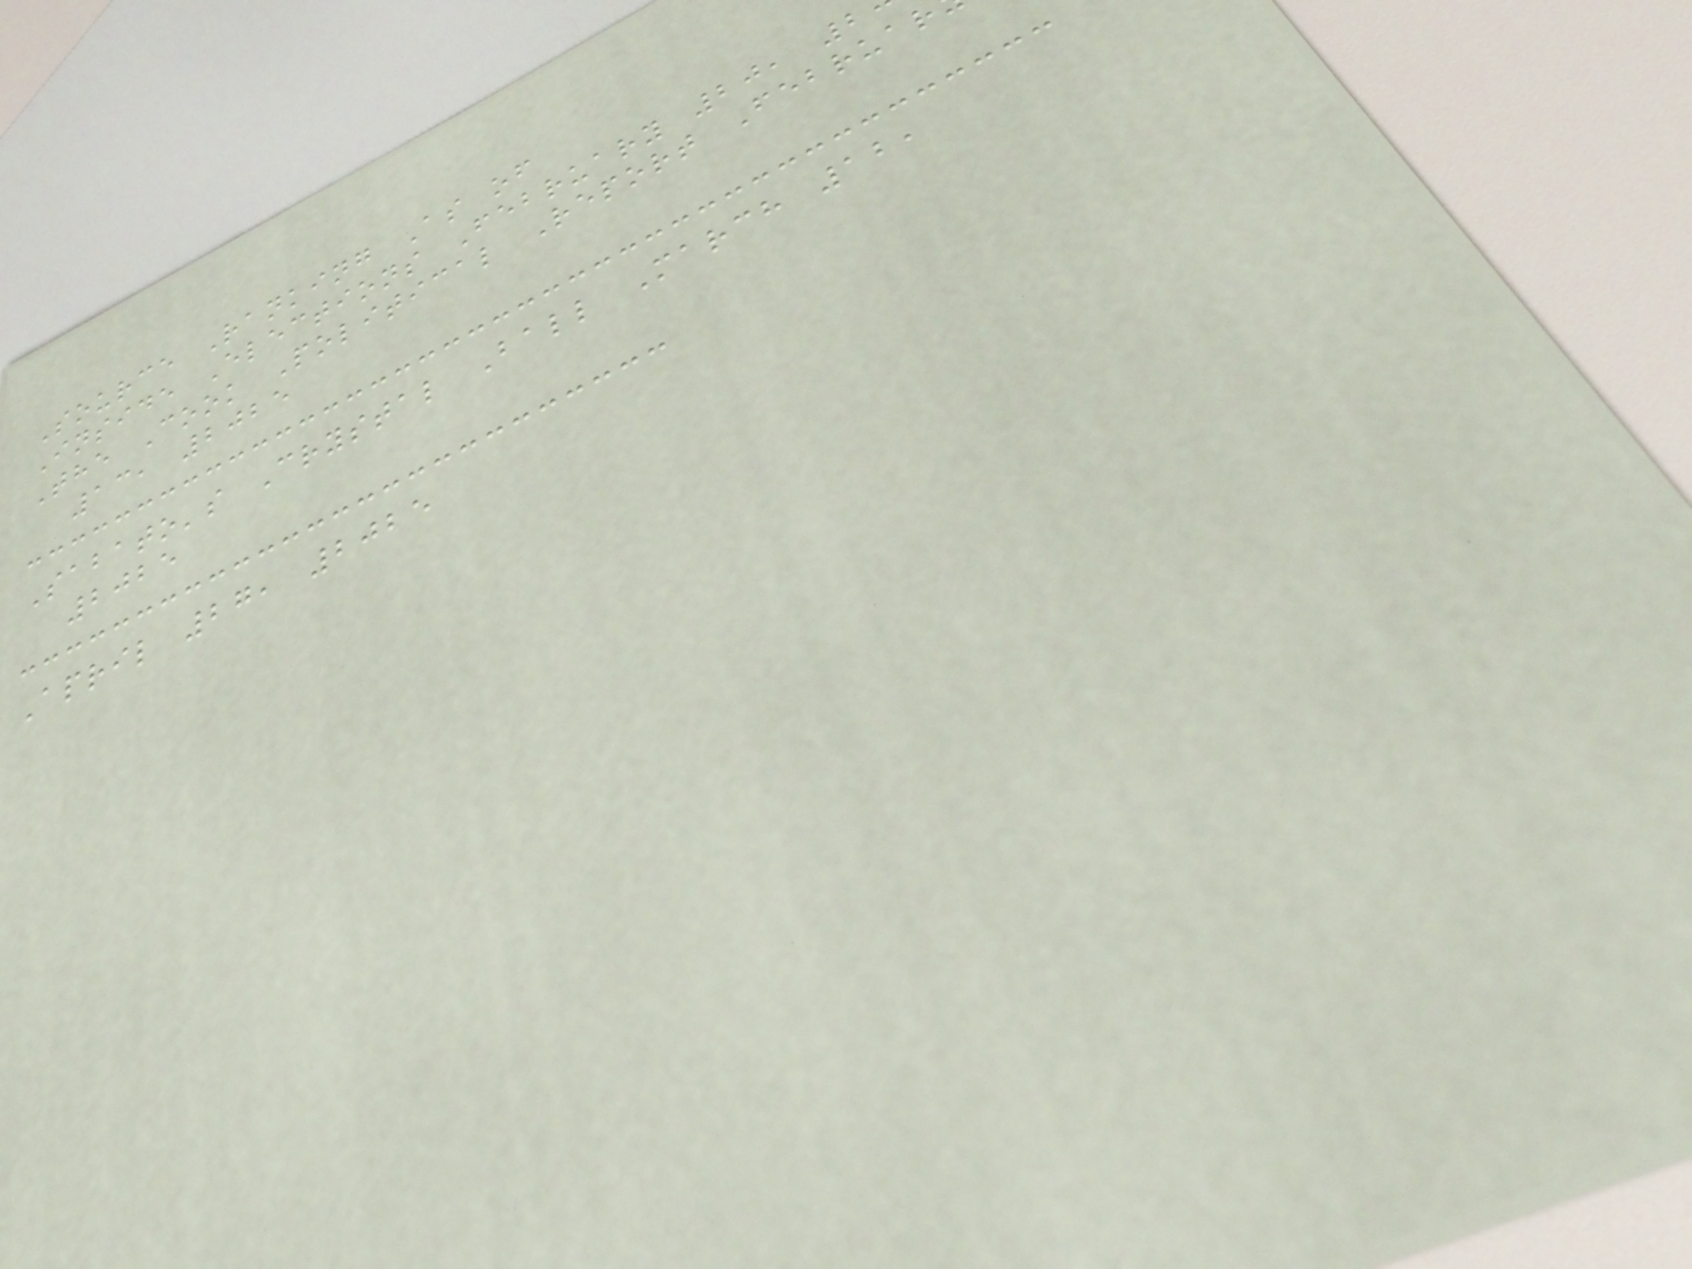Source Ranking As of
Inside Elections February 20, 2
The Cook Political Report Februar
13, 2025
Sabato's Crystal Ball March 12,
2025
April 27, 2025
